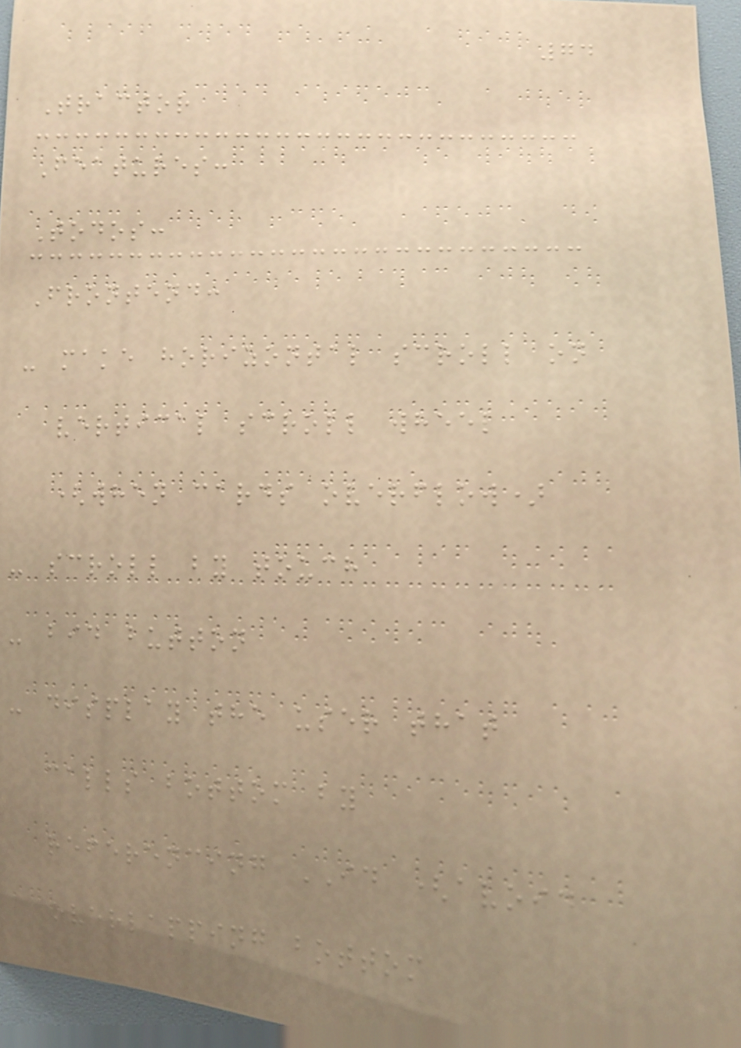74
Tractor
Features:
Todos:
Frontend:
- make horizontal scroll on
vertical scroll wheel
(when cards overflow)
- scroll by touch
- bid button
- display the user that
calls bottom by
referencing ID (avoid
overlapping bottom
